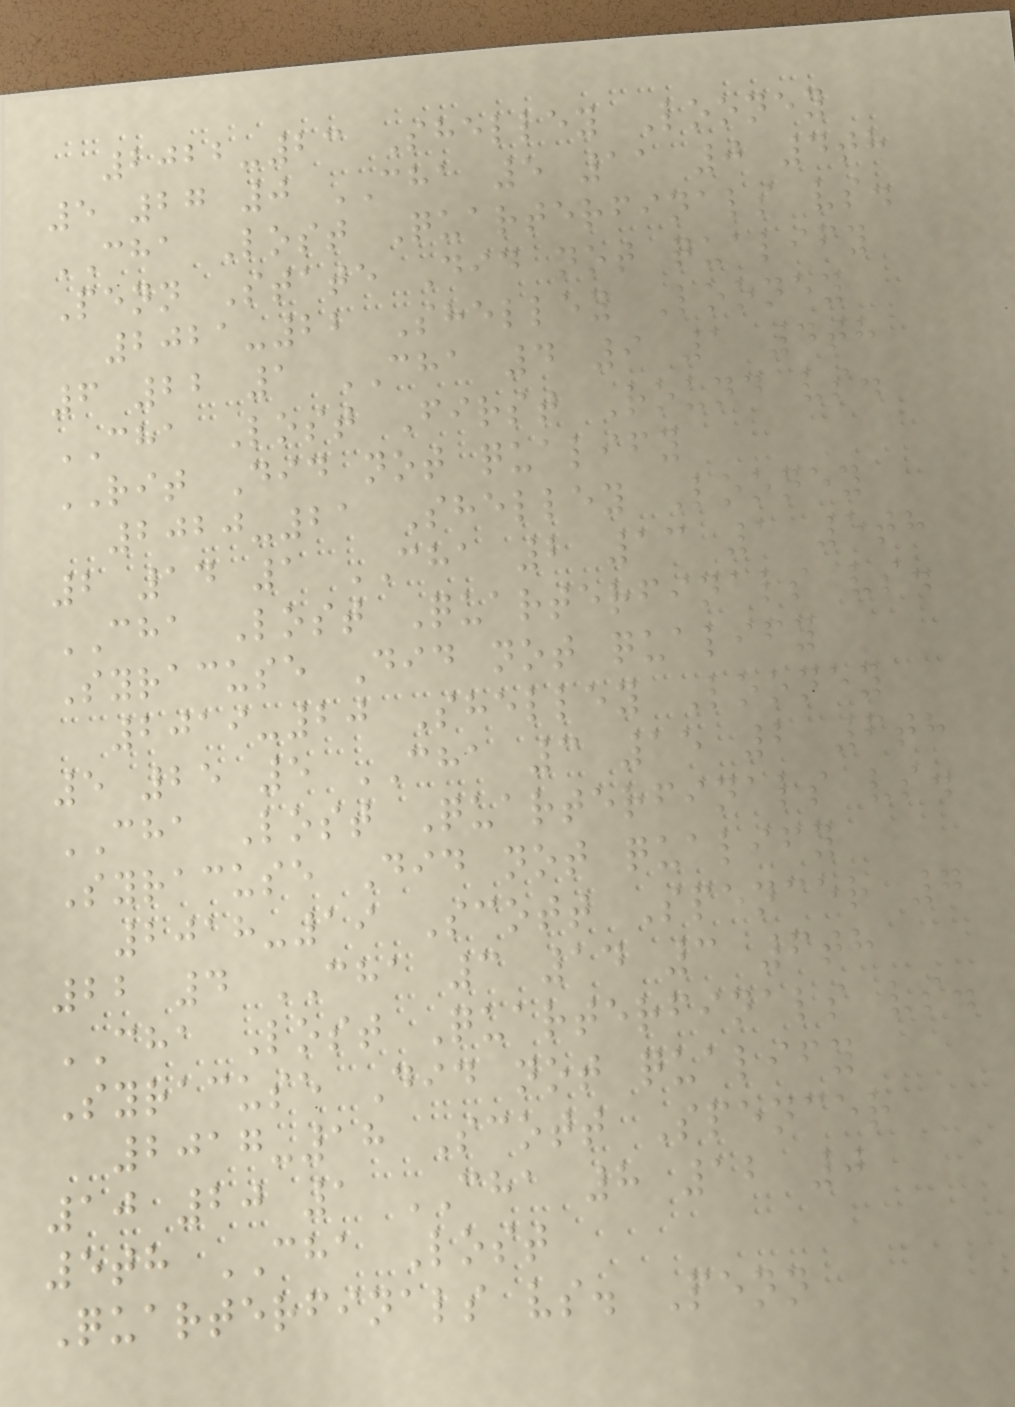2022-23 Shelley Looney
5 27 0 CHA 5 11 0 4th
CHA Lost Quarterfinals vs.
Penn State Did not qualify
2021-22 Shelley Looney
6 22 1 CHA 4 9 1 4th
CHA Lost First Round vs.
RIT Did not qualify
2020-21 Shelley Looney
2 14 1 CHA 2 13 1 5th
CHA Lost Quarterfinals vs.
Syracuse Did not qualify
2019-20 Shelley Looney
5 25 5 CHA 3 15 2 6th
CHA Lost Quarterfinals vs.
Syracuse Did not qualify
2018-19 Scott Spencer 7
22 4 CHA 3 14 3 6th
CHA Lost Quarterfinals vs.
Syracuse Did not qualify
2017-18 Scott Spencer
10 20 1 CHA 8 12 0
5th CHA Lost
Quarterfinals vs. Penn
